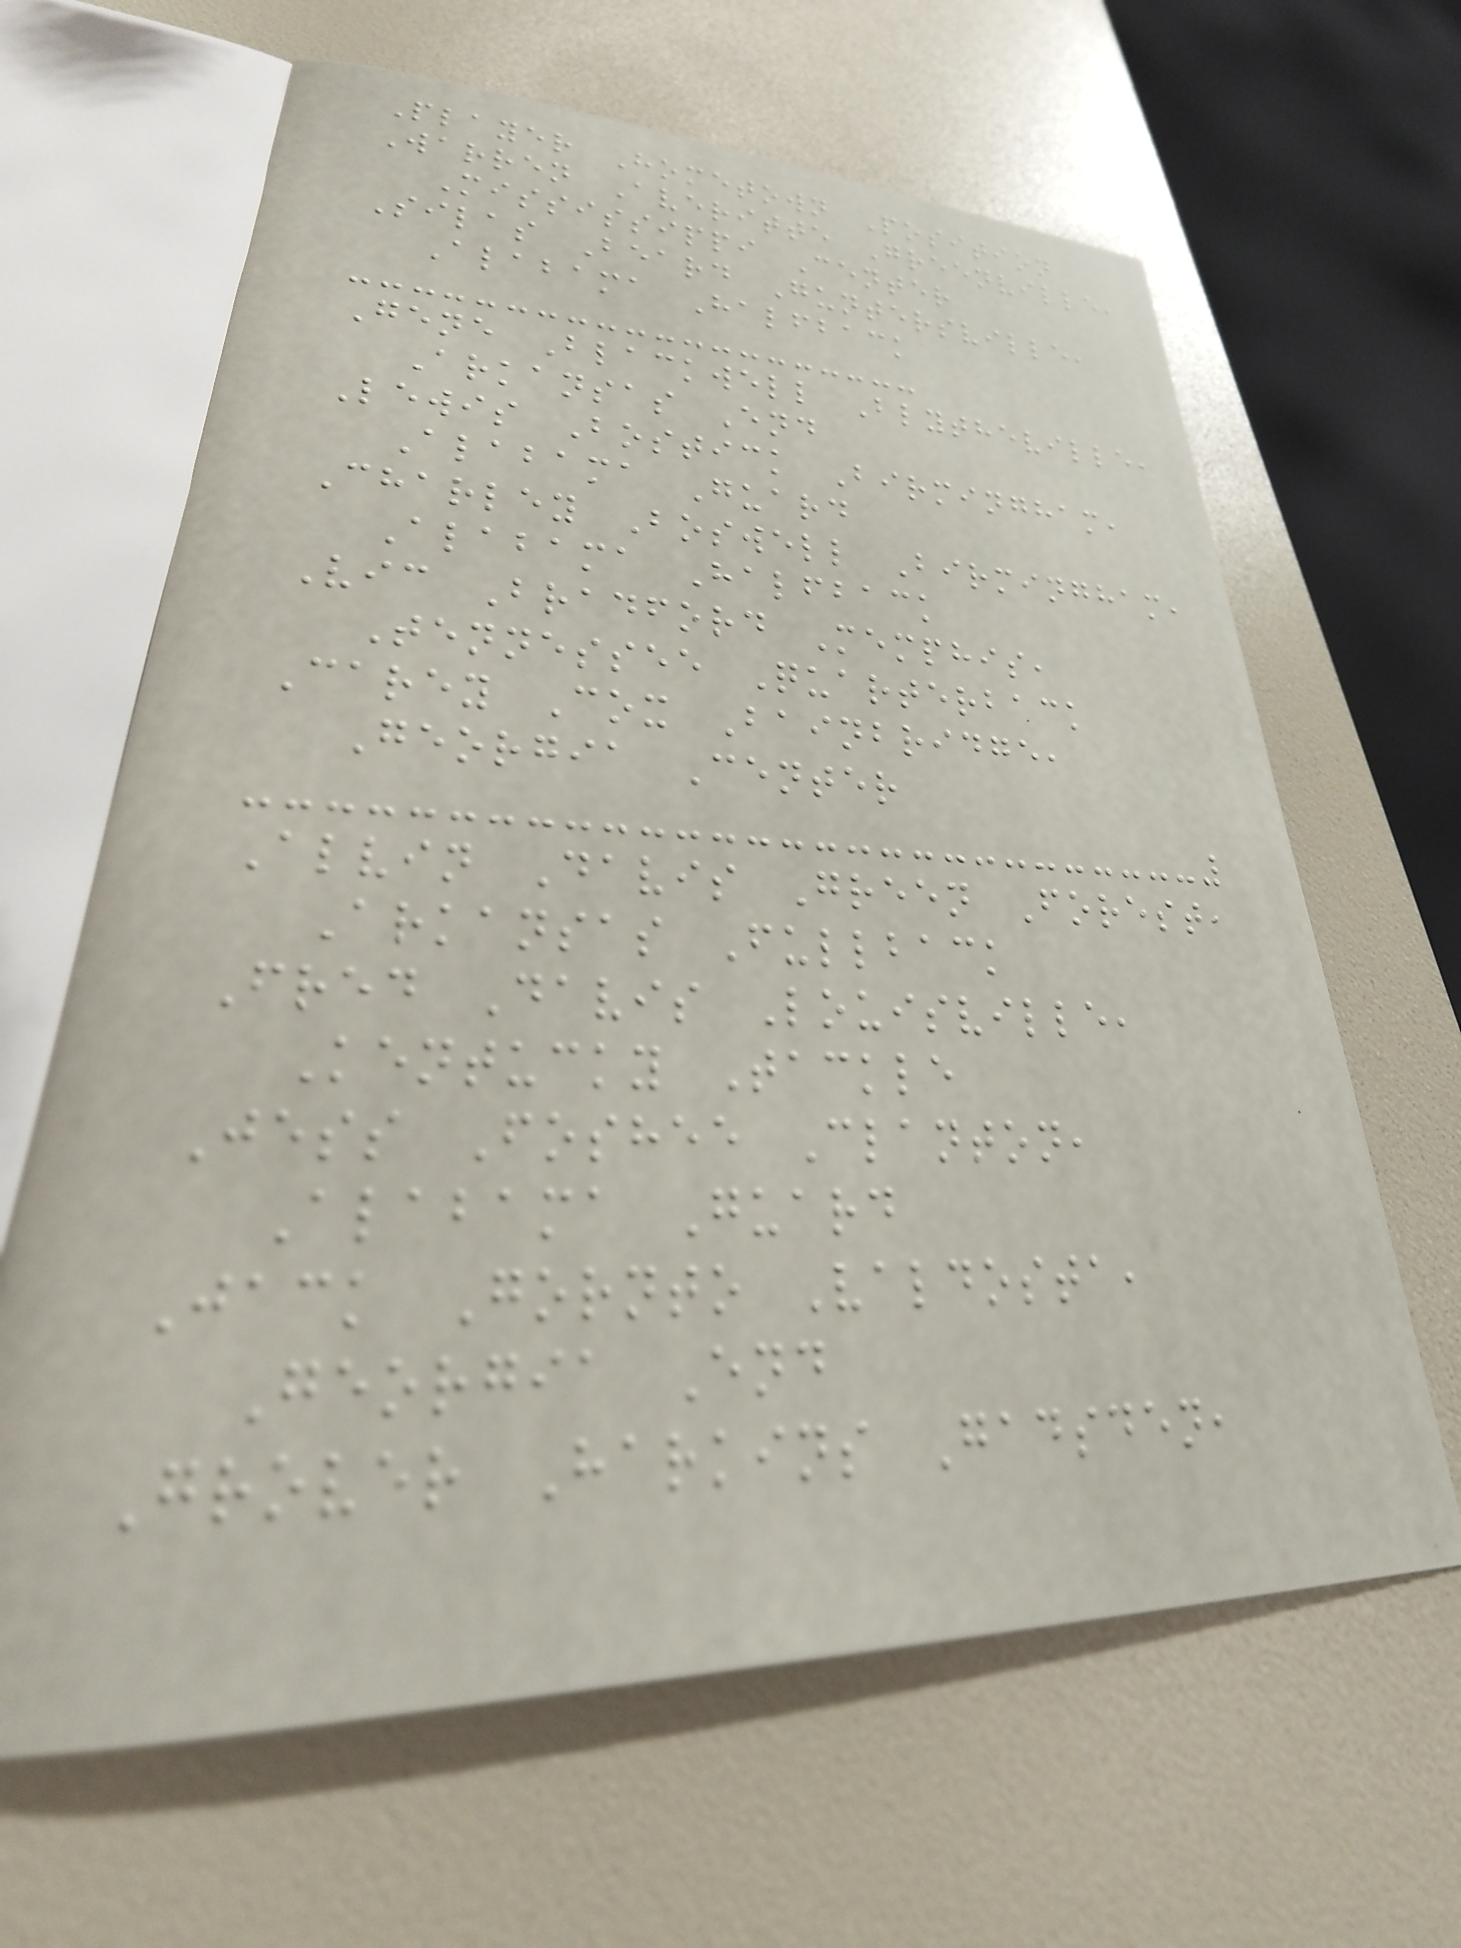Player Hometown Position
Warren Averitte Greenville,
Mississippi Center
Silas Beard Guntersville,
Alabama Halfback
Gene Blackwell Blytheville,
Arkansas End
Lewis Bostick Birmingham,
Alabama Guard
Charley Boswell Birmingham,
Alabama Halfback
Vic Bradford Memphis,
Tennessee Quarterback
Carey Cox Bainbridge,
Georgia Center
Alvin Davis Green Forest,
Arkansas Fullback
Fred Davis Louisville,
Kentucky Tackle
Jess Foshee Clanton,
Alabama Guard
Jack Gornto Valdosta,
Georgia End
Grover Harkins Gadsden,
